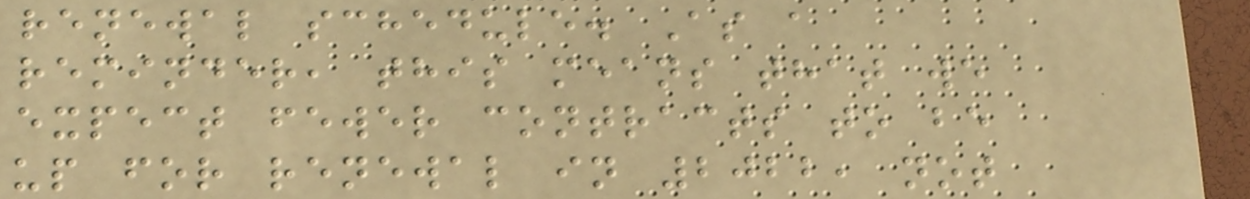renewal schedule. As a
reminder, this means that we
expect fewer contracts to be
up for renewal in 2022, not
